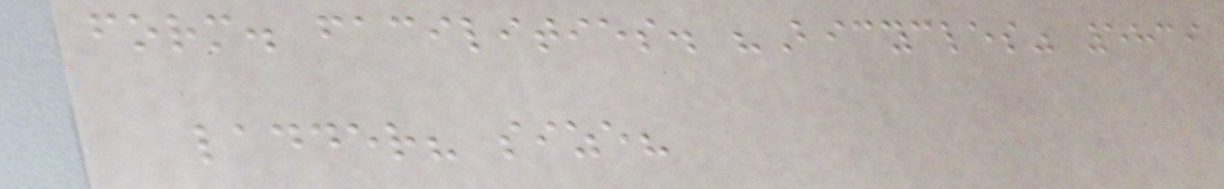form. facilities. "Bicycles" 5839
ladder? size?
